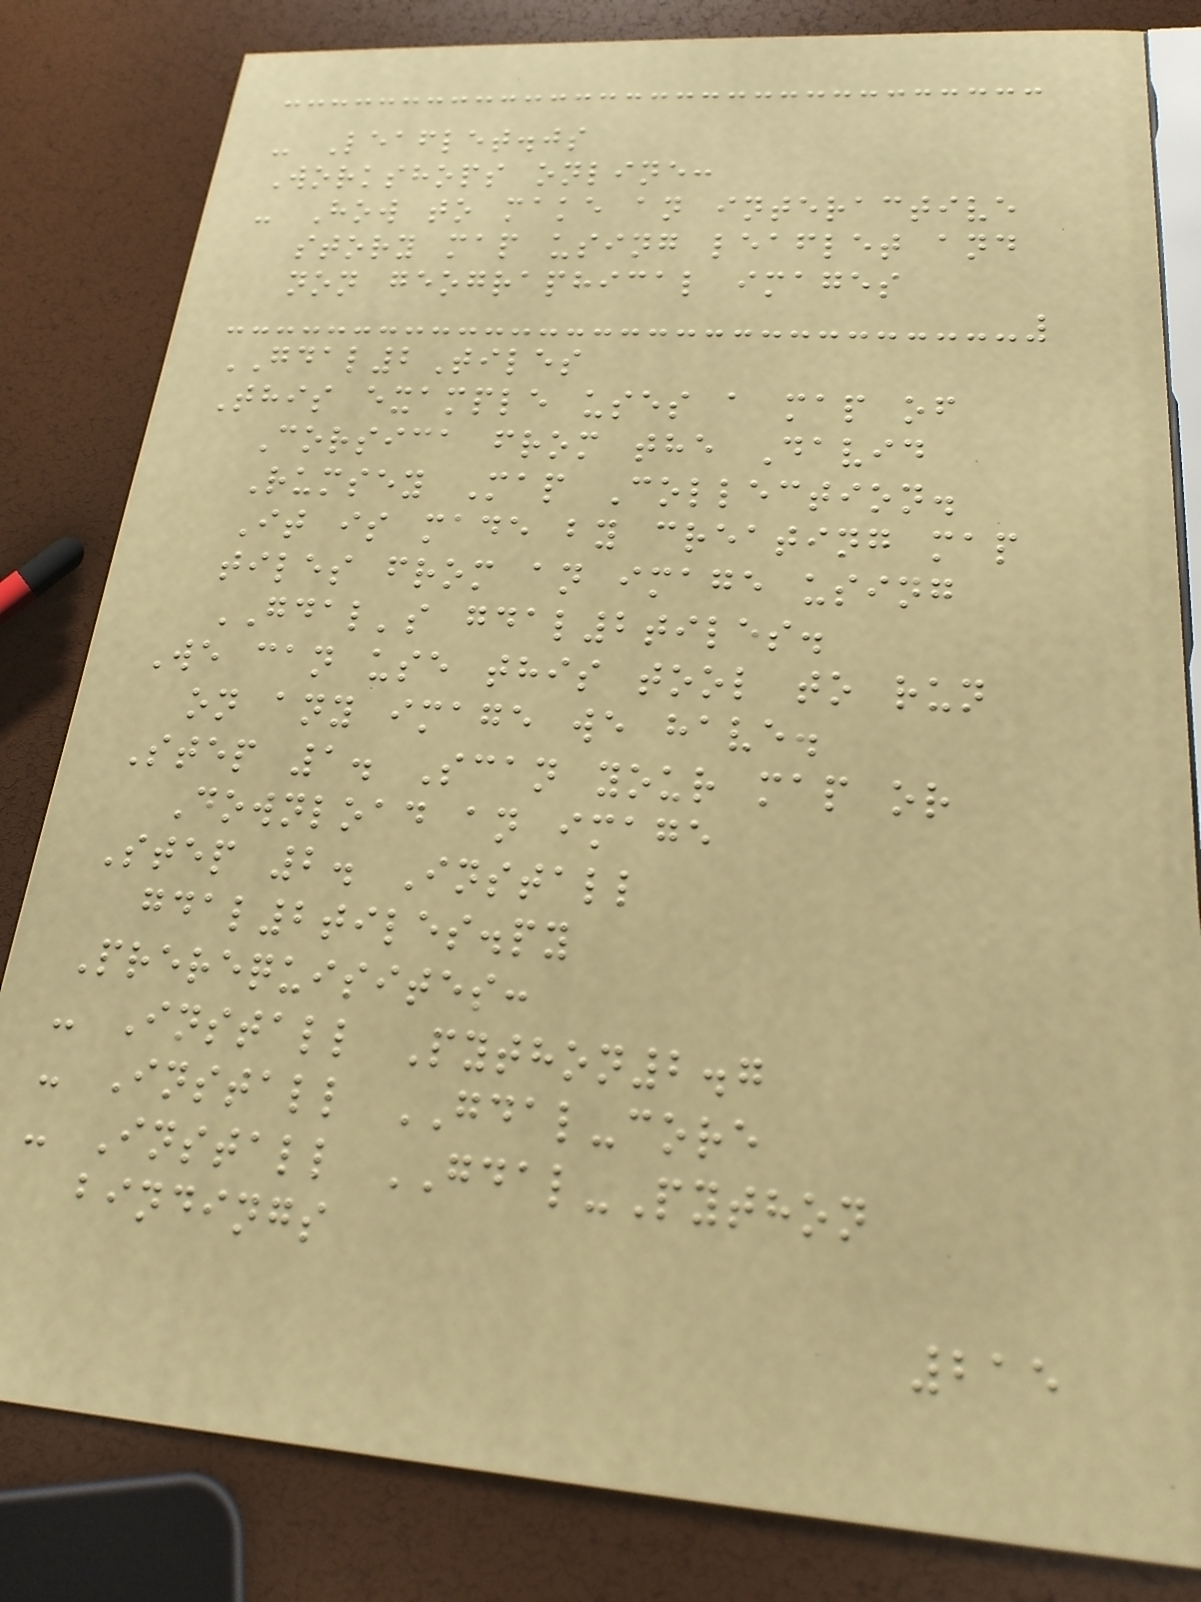- Leaflet.js
Workshops online:
- How to make an interactive
story map using leaflet and
non geographical images
GDAL2Tiles
This example uses a map of
Corsica from the David
Rumsey Map Collection.
It is made by creating map
tiles from an image using
GDAL's gdal2tiles.
We can use this tool to run
on any image we have.
Step 1. Scan your map or
Download an image
Step 2. Install
gdal2tiles.py
Prerequisites:
- Install Python2.7
- Install GDAL-core
- Install GDAL-Python
bindings
215
